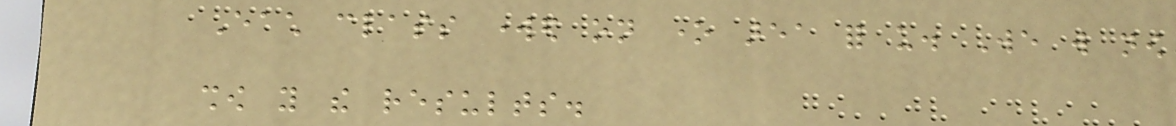Each class worked on one area for us. We will now
show you the results.
